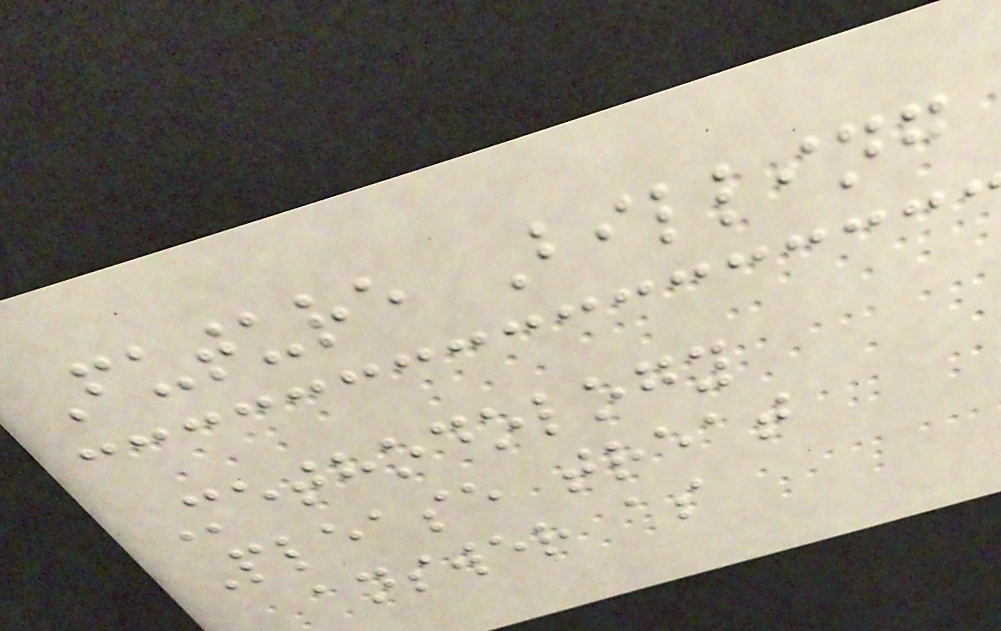Future Billing
Methodology
Please treat
answer as
